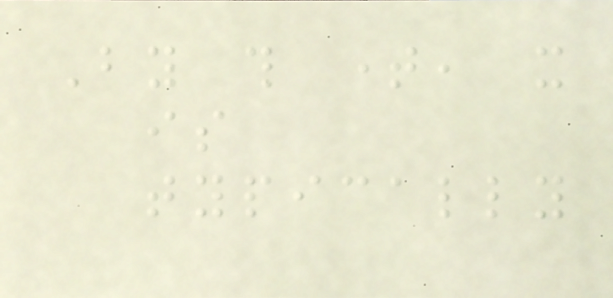By this time, it
is
typically
